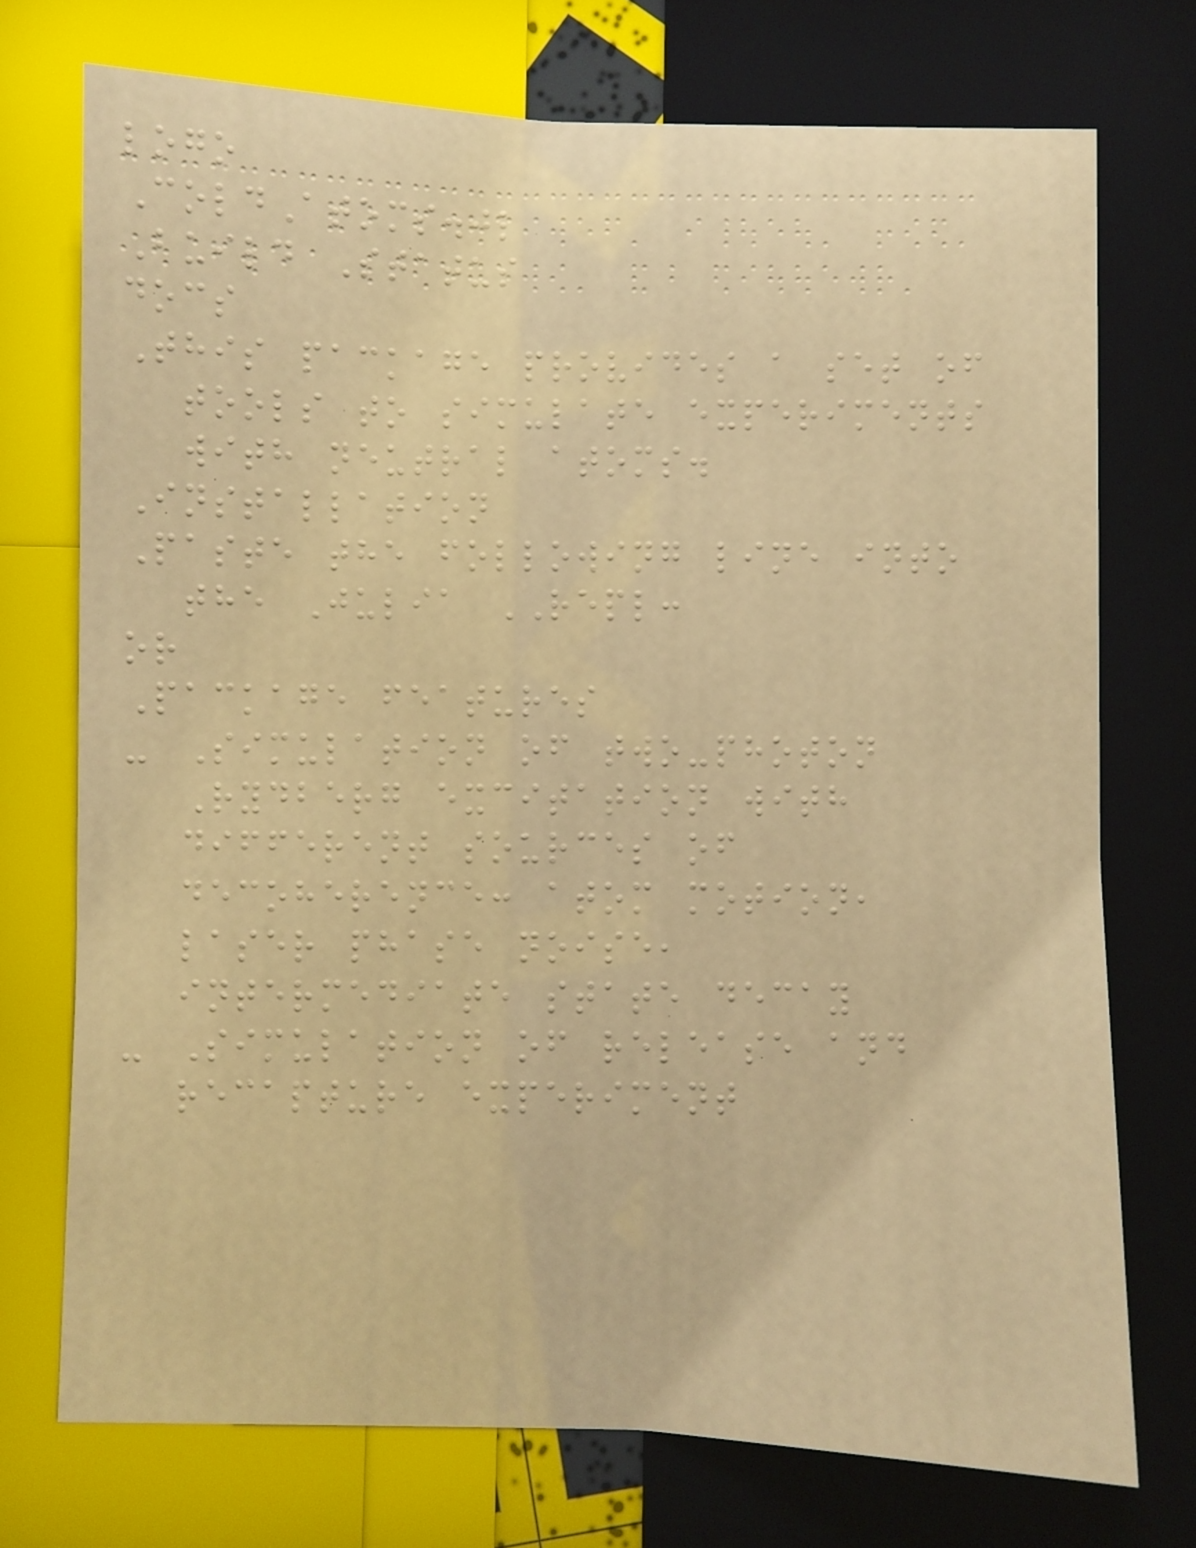logo
ColdAtoms.jl
Build Status
docs
This package provides a set of
tools to simulate experiments
with neutral atoms.
Installation
Paste the following line into
the Julia REPL:
or
Package features
- Simulation of two-photon
Rydberg excitation with
different sources of
decoherence: atom motion,
laser phase noise,
intermediate state decay
- Simulation of release and
recapture experiment
